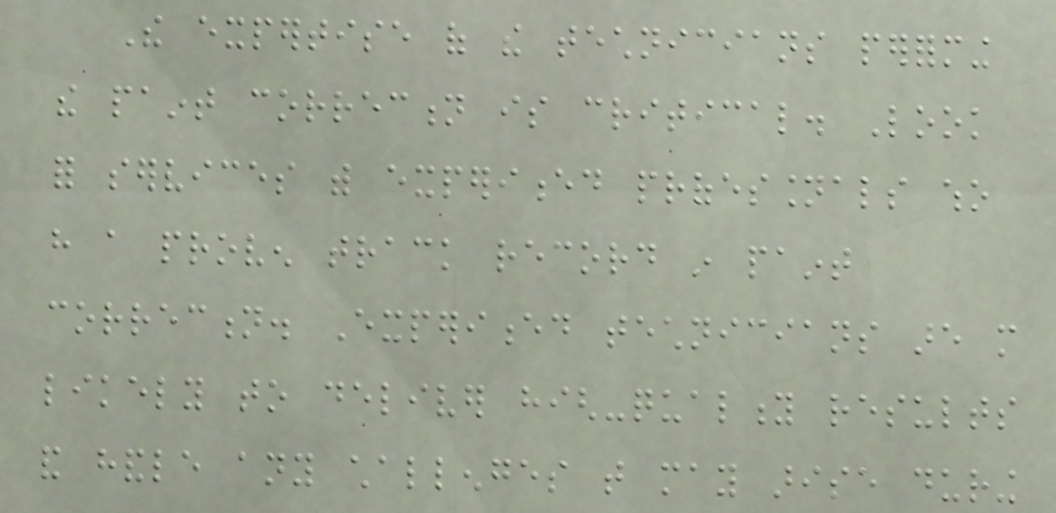The expertise of the technicians performing
the paint correction is critical. Look
for services with experienced professionals who
have a proven track record in paint
correction. Experienced technicians are more
likely to deliver high-quality results
and handle any challenges that may arise during
